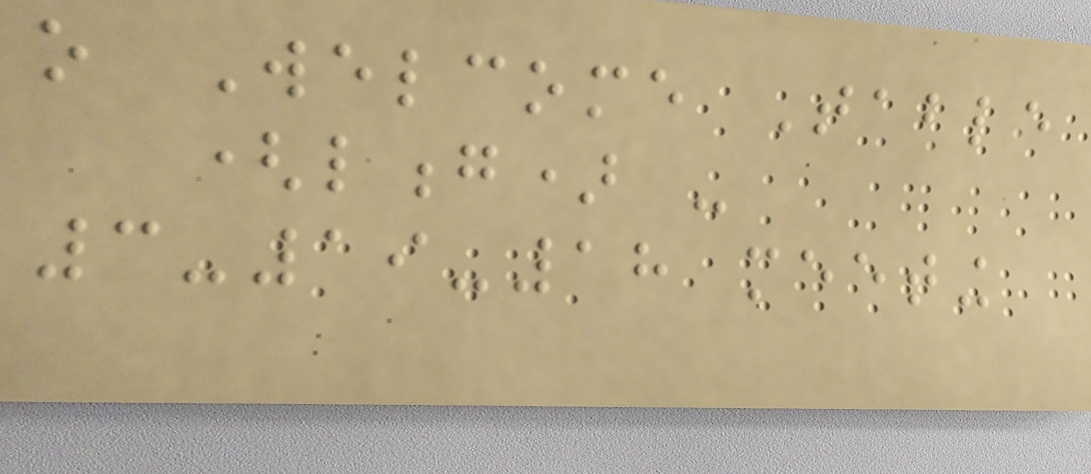o Welcome Table
(long) -
3-19-18 meeting
